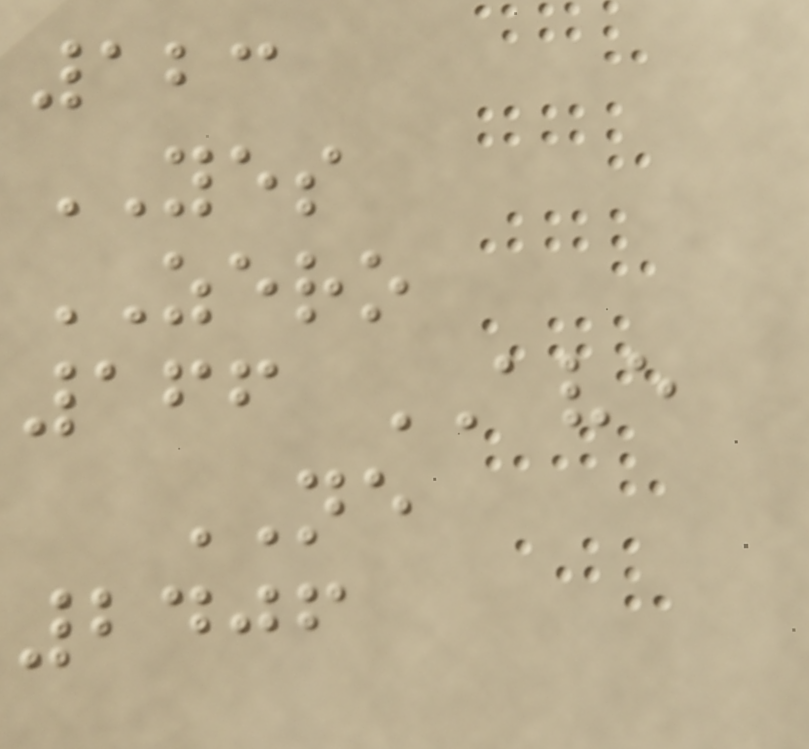123
YES
ZERO
166 AVE
NE
2406
